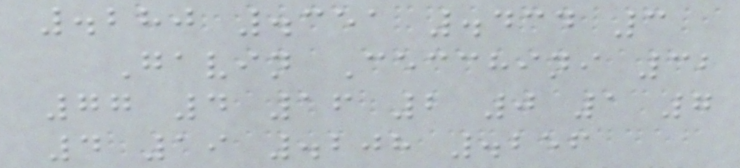.280 .351 .434 3
Gavin Cecchini 32
77 4 16 2 0 1 7
4 19 .208 .256
